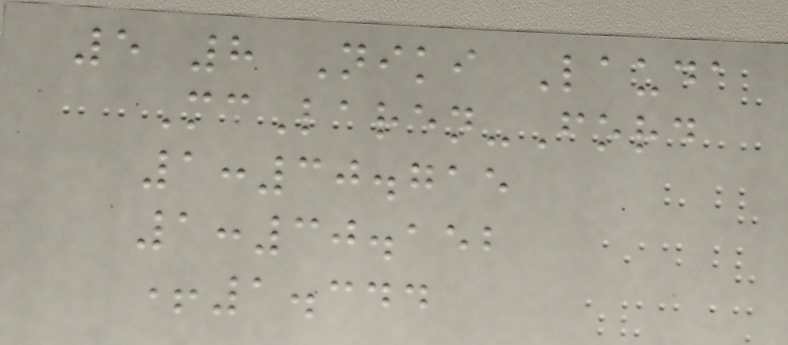5 8 Niki Lauda
McLaren-Ford
1:30.715
1:30.152
+1.344
